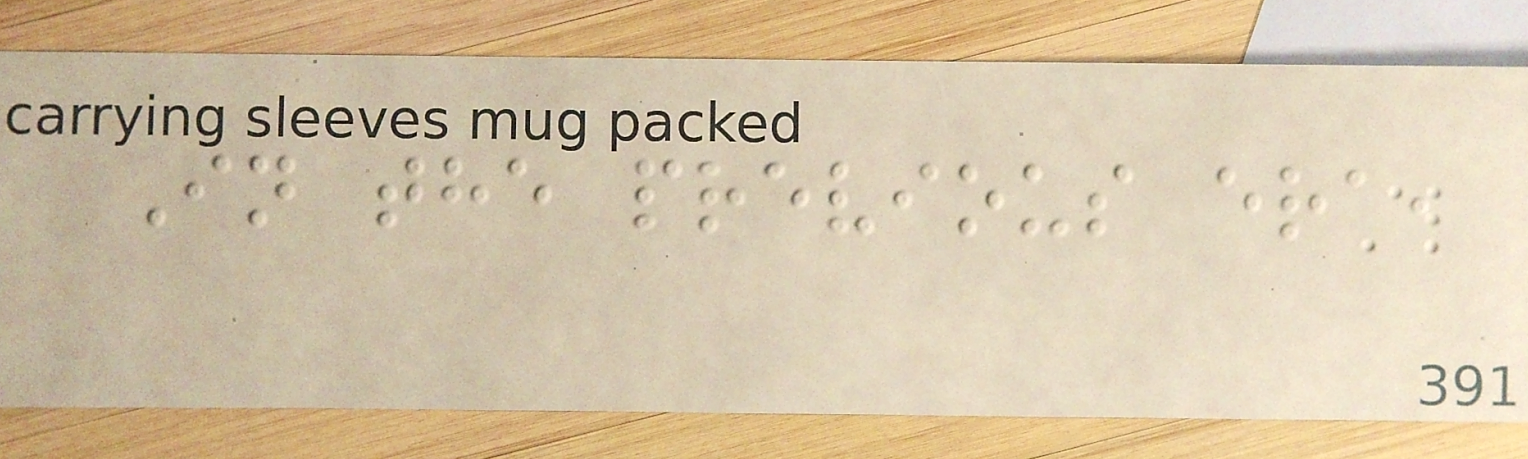In the previous era,
